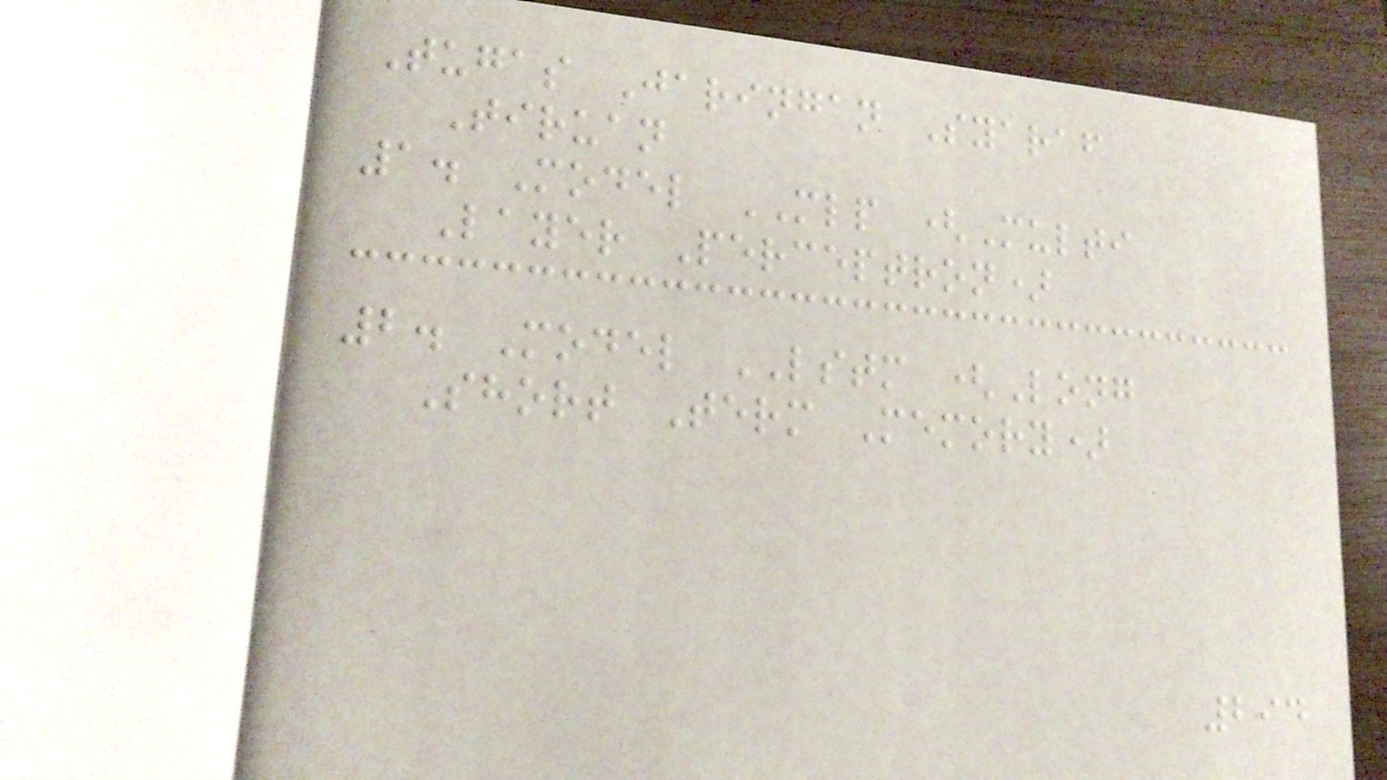Tugas Jaringan Syaraf
Tiruan
1. Model MLP (Multi
Layer Perceptron)
2. Model LSTM (Long
Short Term Memory)
294
